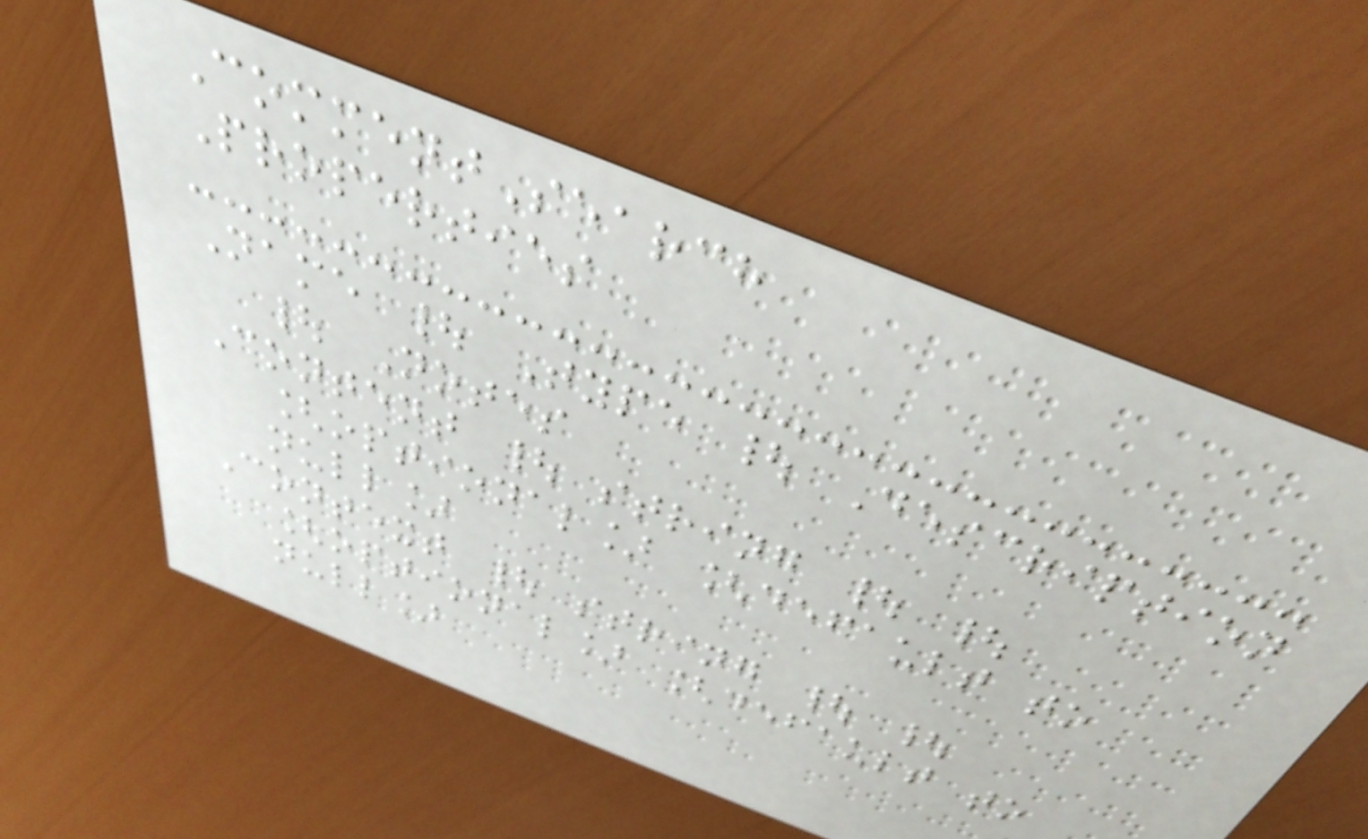CommentSearch
Properties
Name | Type | Description
| Notes
Content | string | |
[optional] [default to
null]
Context | string | |
[optional] [default to
null]
